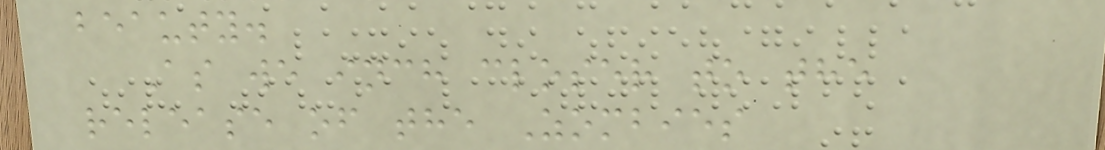beauty.
As we inch closer to the
release of the Zombies
